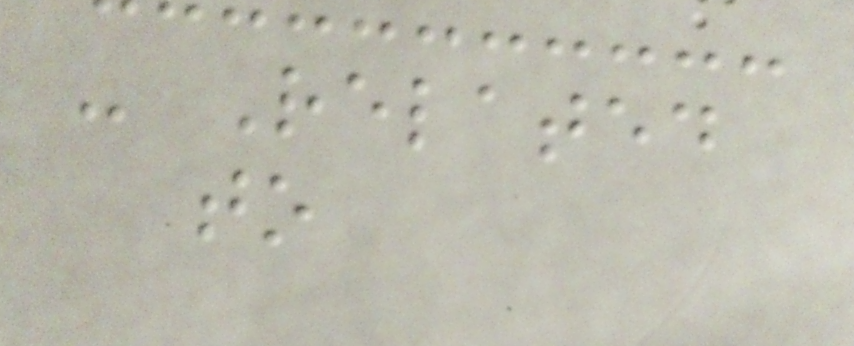- Related
to
